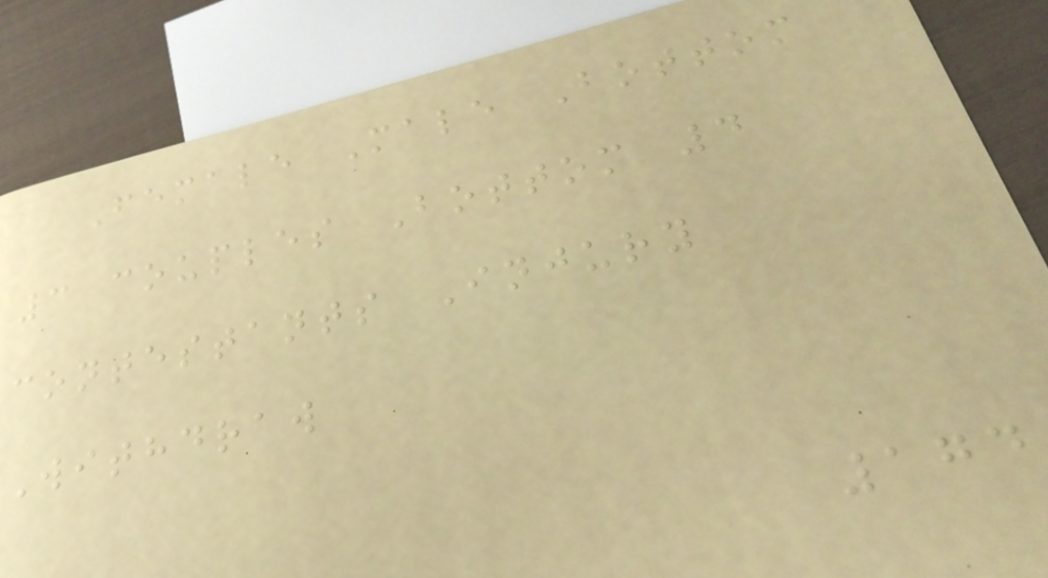Female Male Bottom
3 couples Bottom 4
contestants Injury
Withdraw
174
